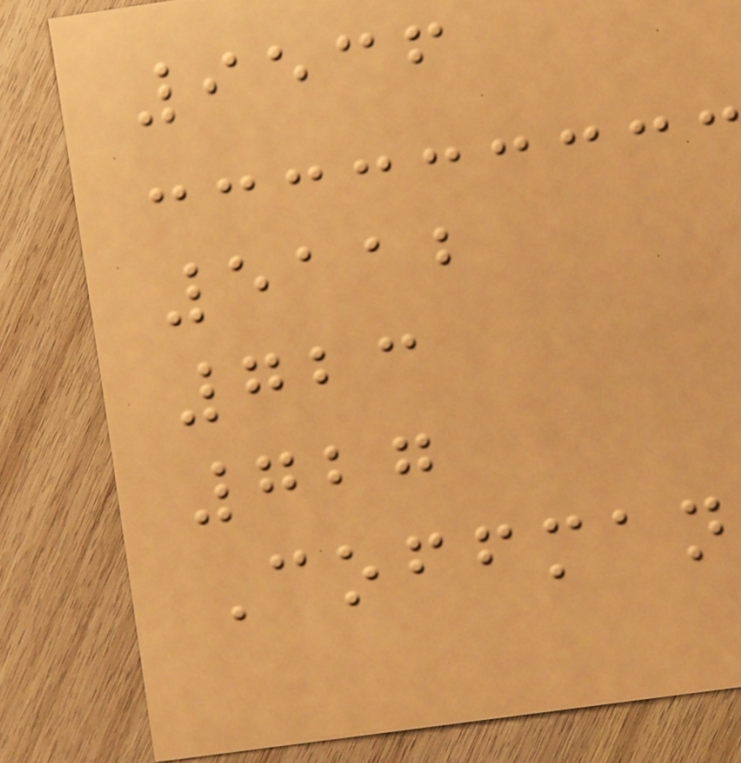9536
5112
723
727
Coffman
